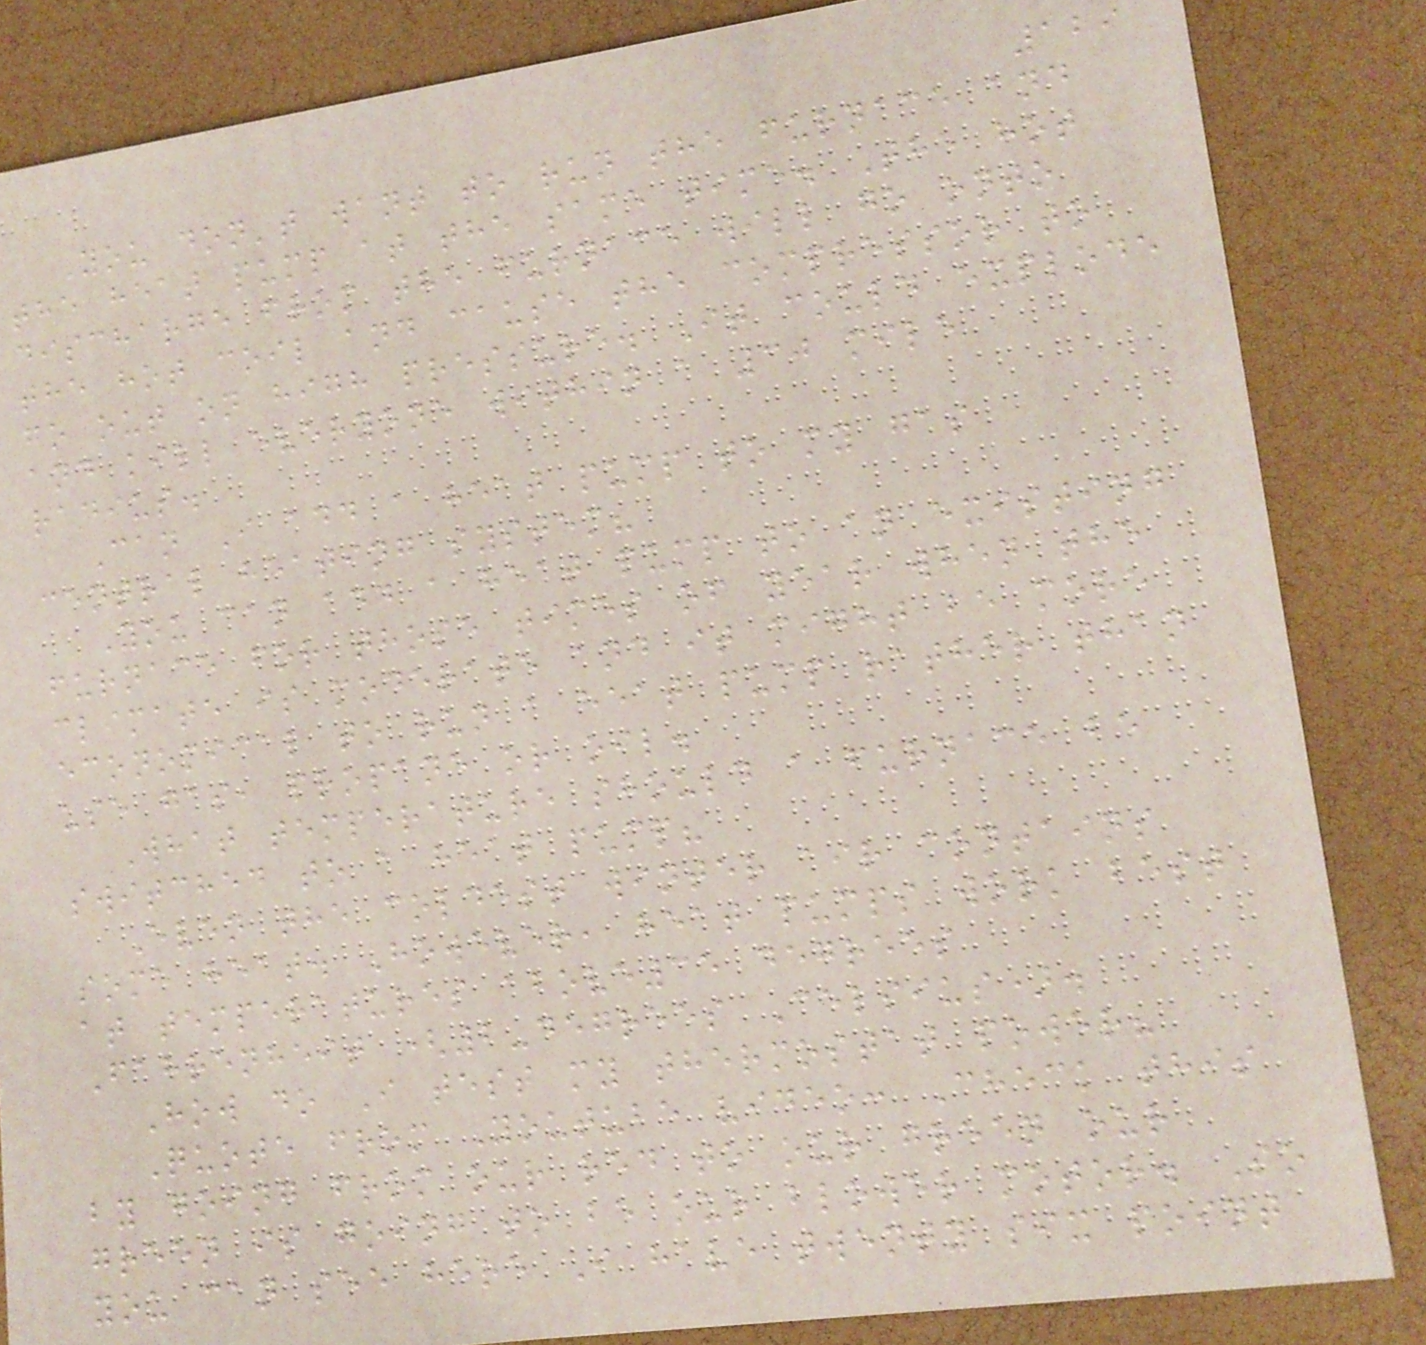129
You don't want to run the furnace and
the heat pump at the same time. The hot
discharge from the furnace will go onto
the hot coil and cause the compressor to
go out on high pressure. It could explode
and kill everyone within a 30 mile
radius.
Can I add a heat pump to my gas
central heating system?
You can add a heat pump to an existing
furnace for those times of year when the
climate is moderate and it might be more
economical to run a heat pump rather than
use gas, propane or oil.
What temperature should a furnace be
switched to a heat pump?
Even the coldest winter air contains
some heat. However, heat pumps work best
at temperatures above35 degrees
Fahrenheit (2-degrees Celsius).
How do I test my thermostat power?
Quote from Youtube video: Check this
by going from our red to our green our
green is going to be our blower motor. So
you can see here I have twenty six point
